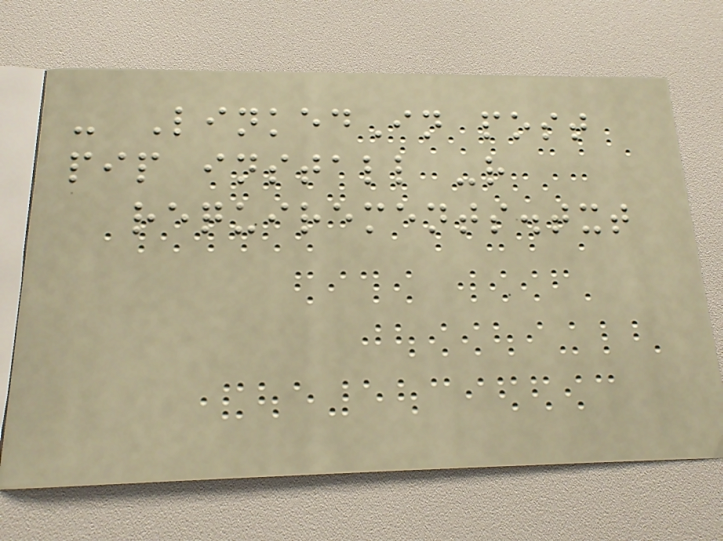- LinkedIn post
pip install -r
requirements.txt
